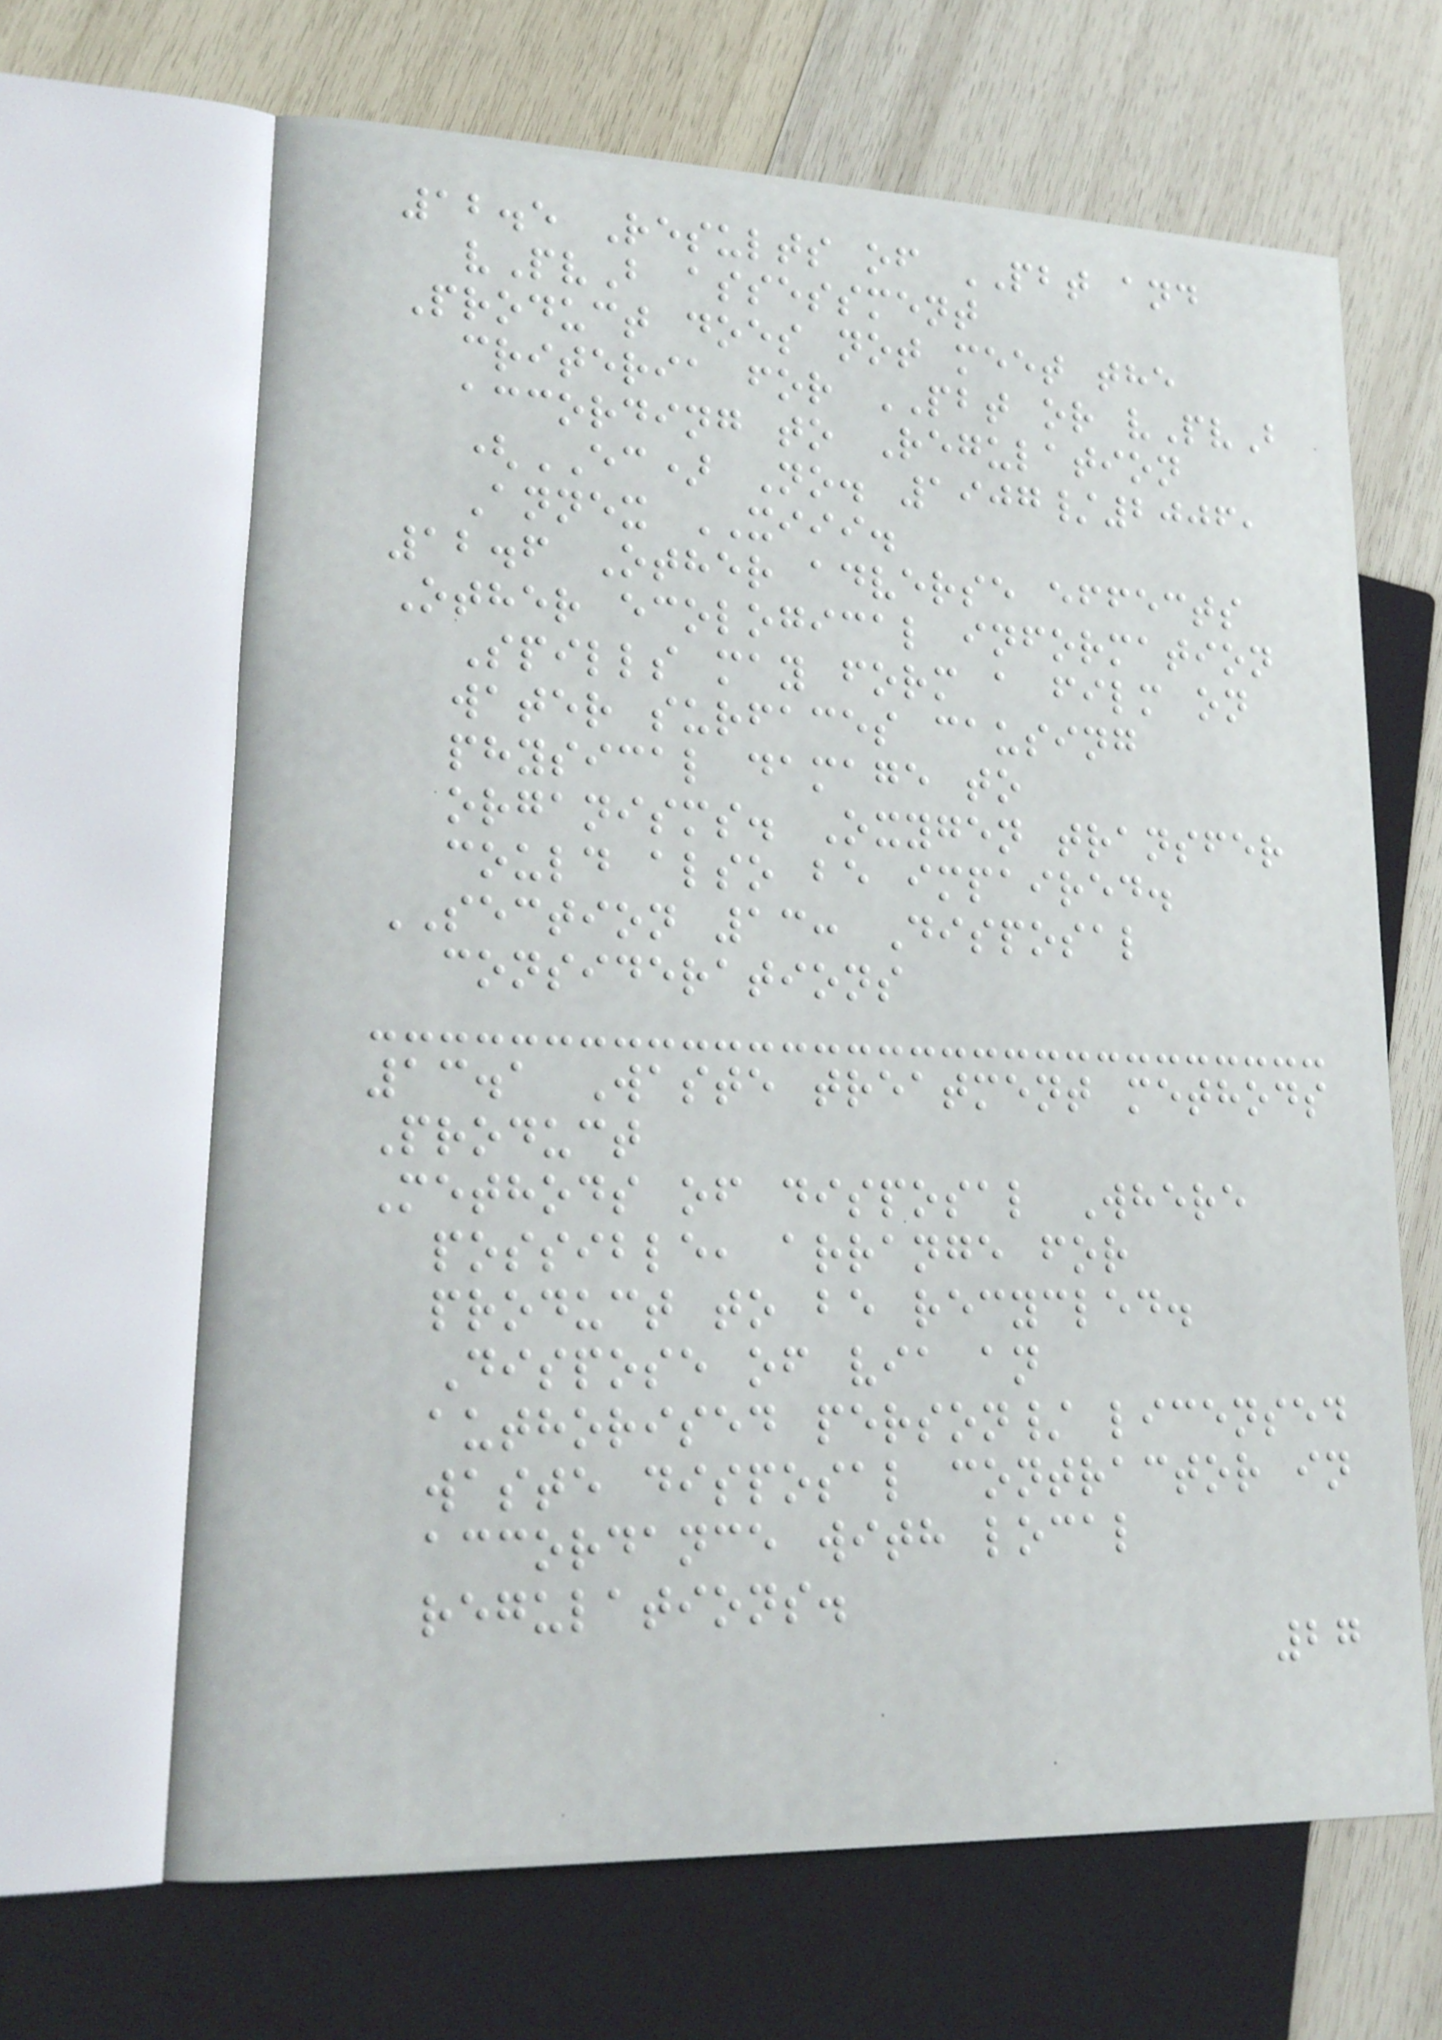12.5 Results of PBT and
vPvB assessment
Product does not meet the
criteria for PBT or vPvB
according to Regulation
(EC) No. 1907/2006,
Annex XIII.
12.6 Other adverse effects
Other ecological information
Spills may form a film on
water surfaces causing
physical damage to
organisms. Oxygen transfer
could also be impaired.
SECTION 13: Disposal
considerations
13.1 Waste treatment methods
Product
Methods of disposal Where
possible, arrange for
product to be recycled.
Dispose of via an
authorised person/ licensed
waste disposal contractor in
accordance with local
regulations.
27
